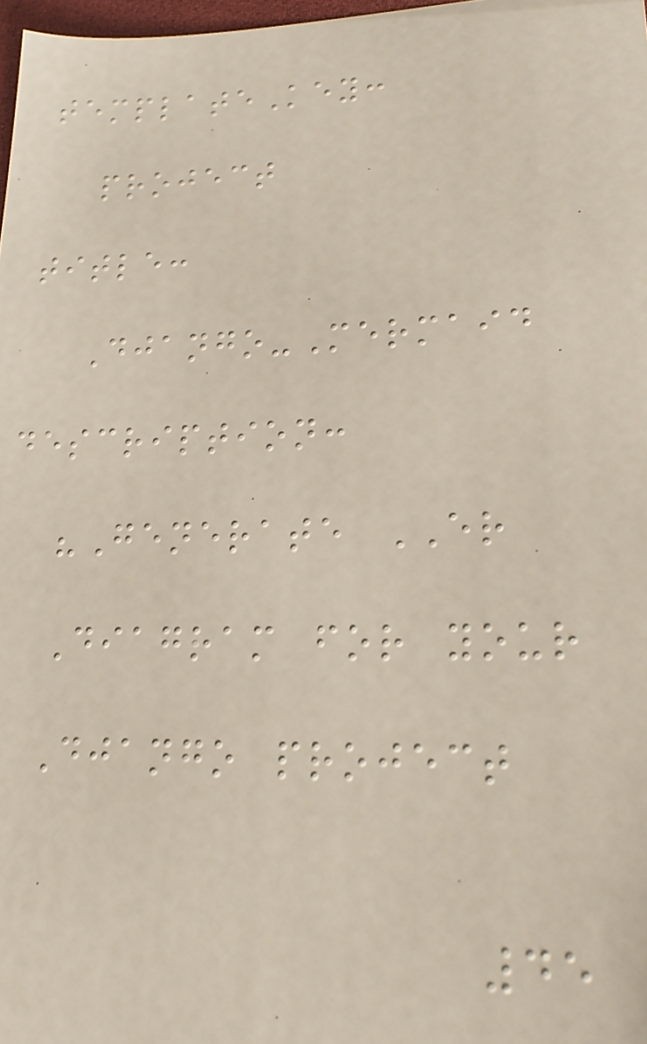templateKey:
project
title:
Django-Mermaid
description:
"Generate ER
Diagram for your
Django project
45
